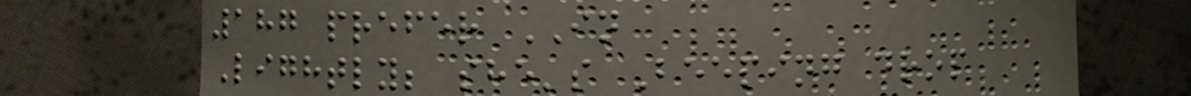187 prefer IN
Lightly; she's Beeping drop
